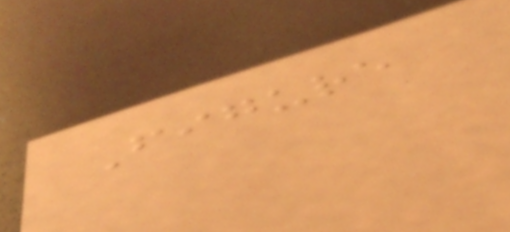Figure
